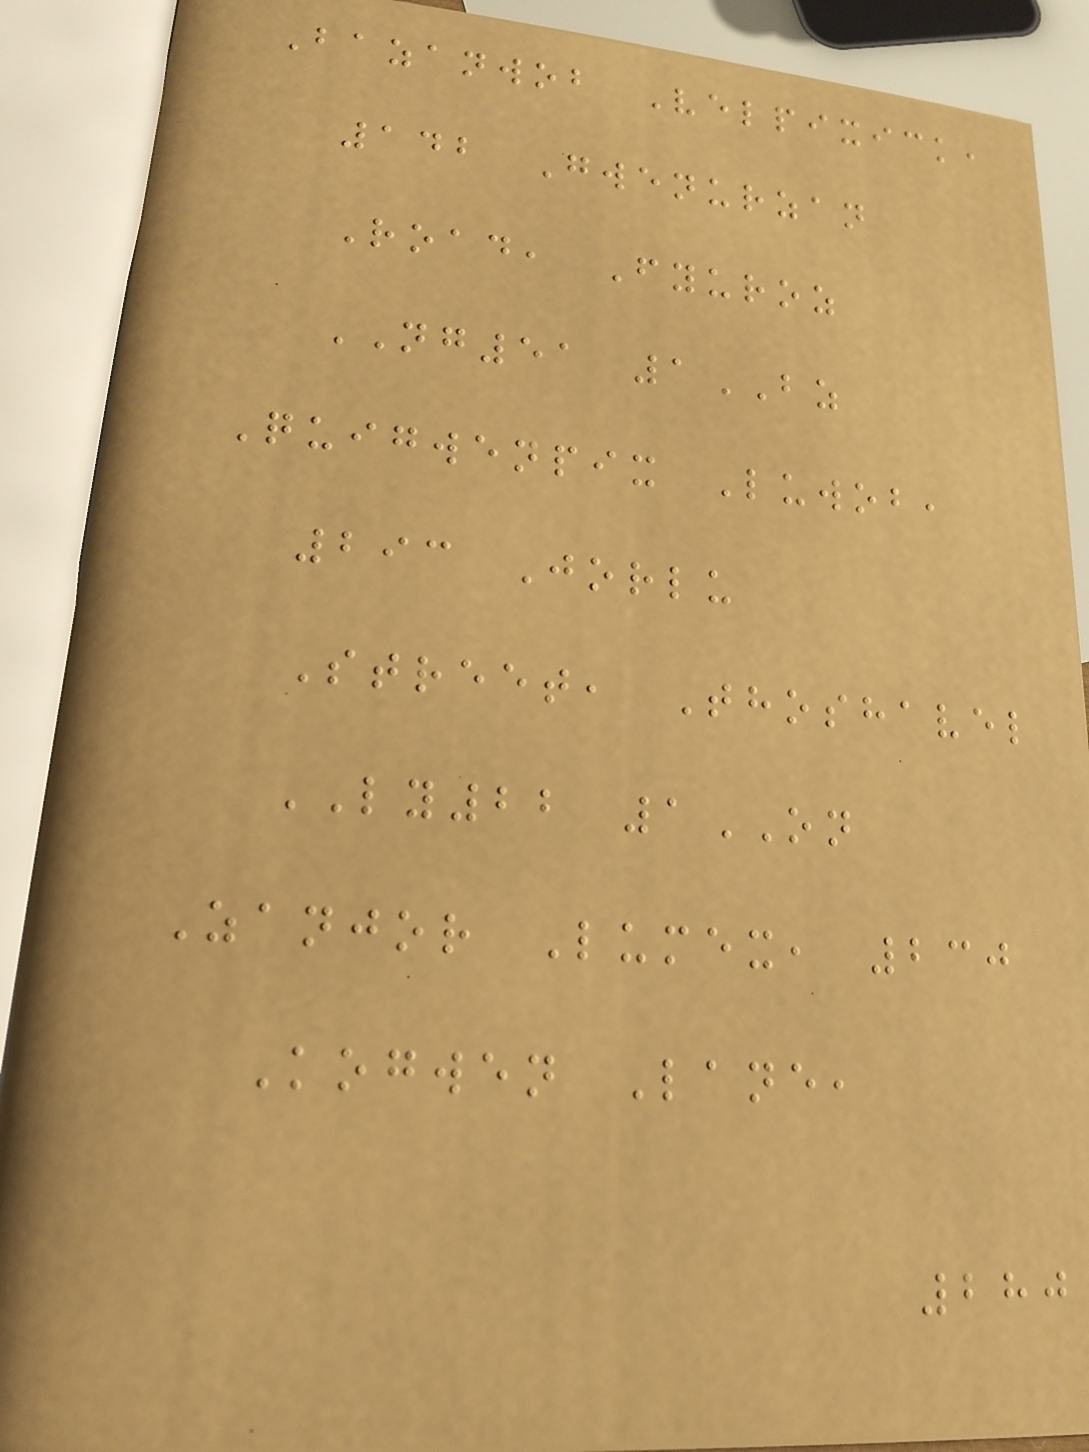Bazanwob Velpixick,
142 Gwenurzan
Road, Fyuroz
NG51 1BZ
Quigwenpix Luwob,
293 Jorlu
Street, Thoshavel
LY22 1ON
Zanjor Lumex, 230
Kogwen Lane,
280
